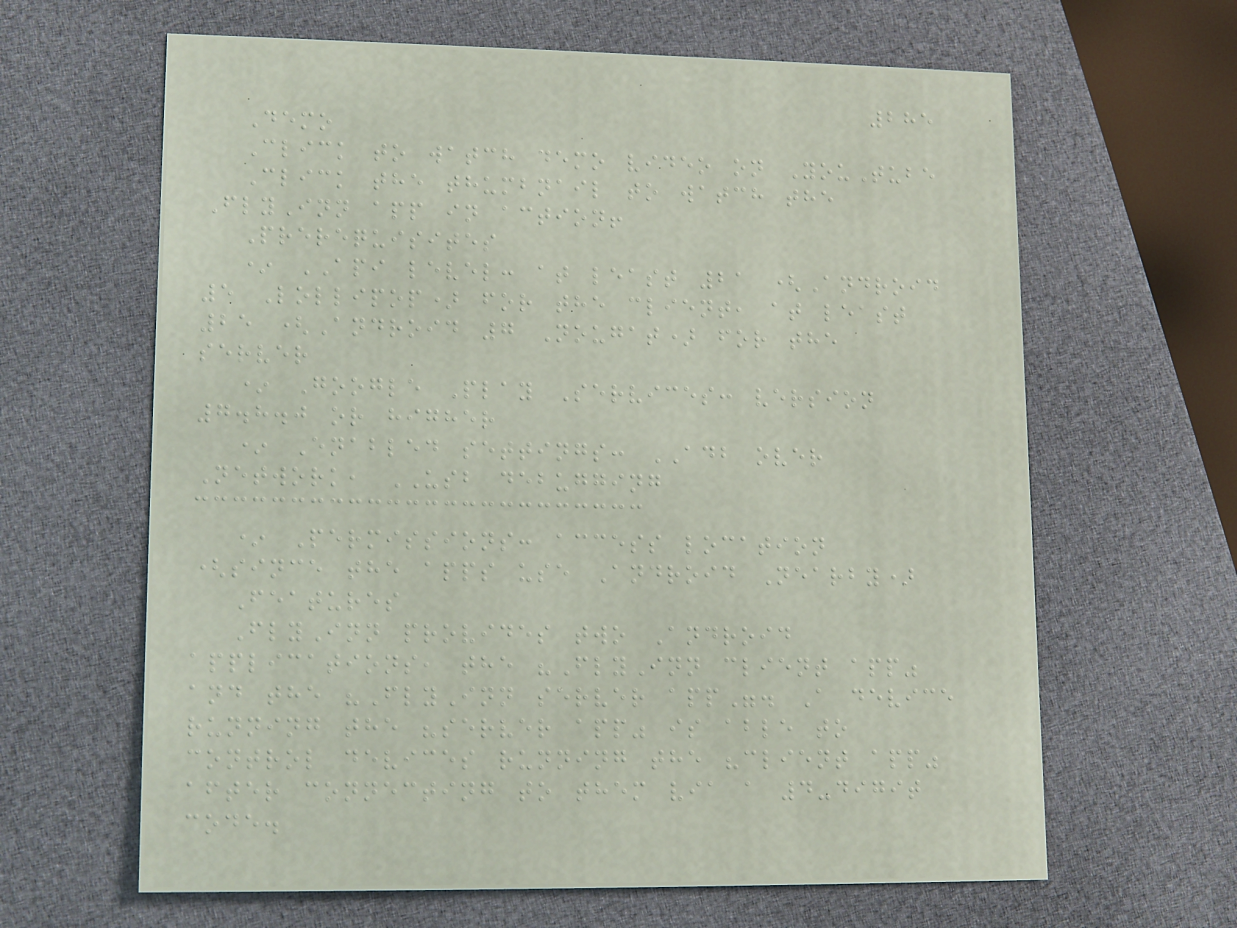285
Demo
Click to watch demo video on YouTube
Click the thumbnail to watch the
FlyInn app in action!
Prerequisites
* API level: at least 21 (Android
5 Lollipop) for the client, at least
25 (Android 7 Nougat) for the
server
* Google Play Services: version
7.8.0 or higher
* Enabled settings: ADB over
Network, USB debugging
* Permissions: access location
(since the apps use Android Nearby)
Features
FlyInn provides two Android
applications, the "FlyInn client app"
and the "FlyInn server app". A device
running the "server app" is able to
control devices running the "client app"
after connecting to them via a 4-digit
code.
